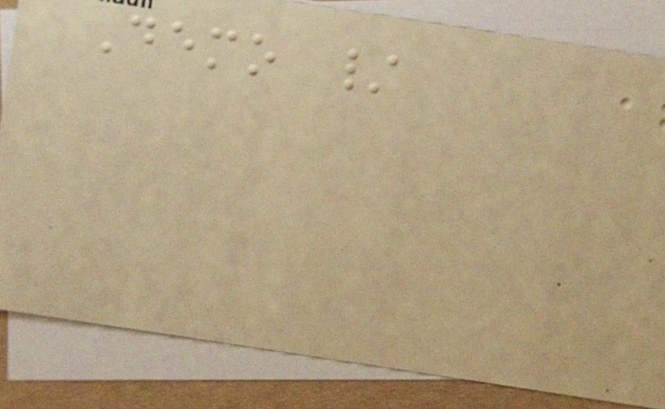Demo /
